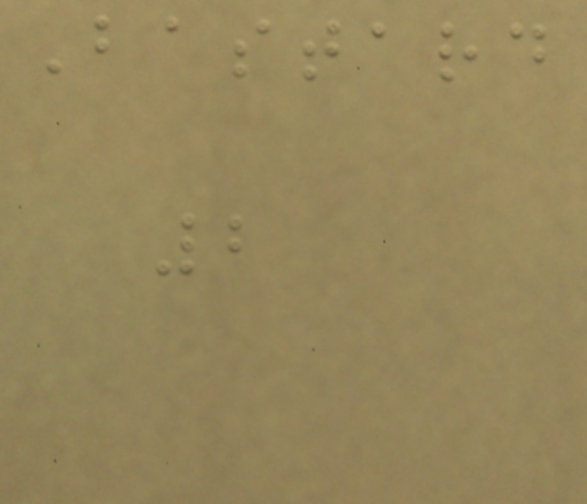Bastard
2
